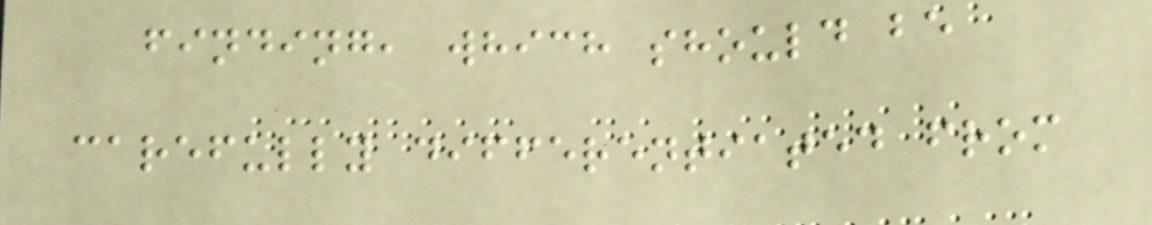finding, which should be
carefully differentiated from
